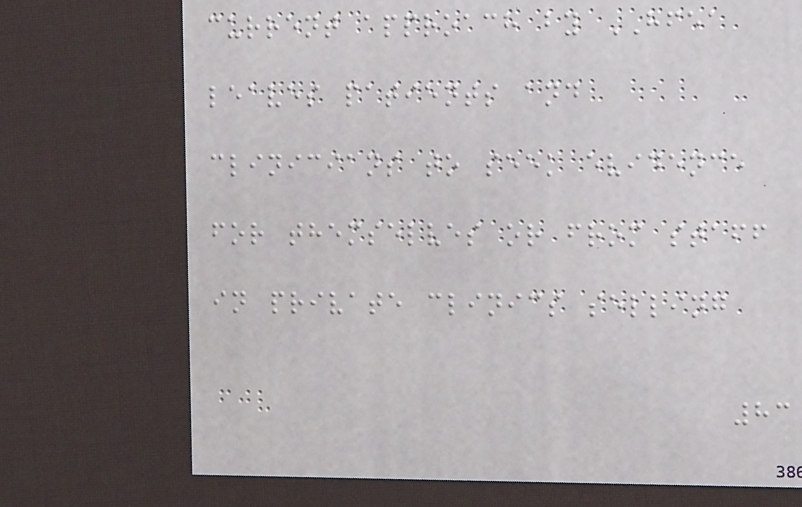current approach by HFEA
leaves patients and
clinicians to seek evidence
for themselves or from staff
in private clinics selling
83
